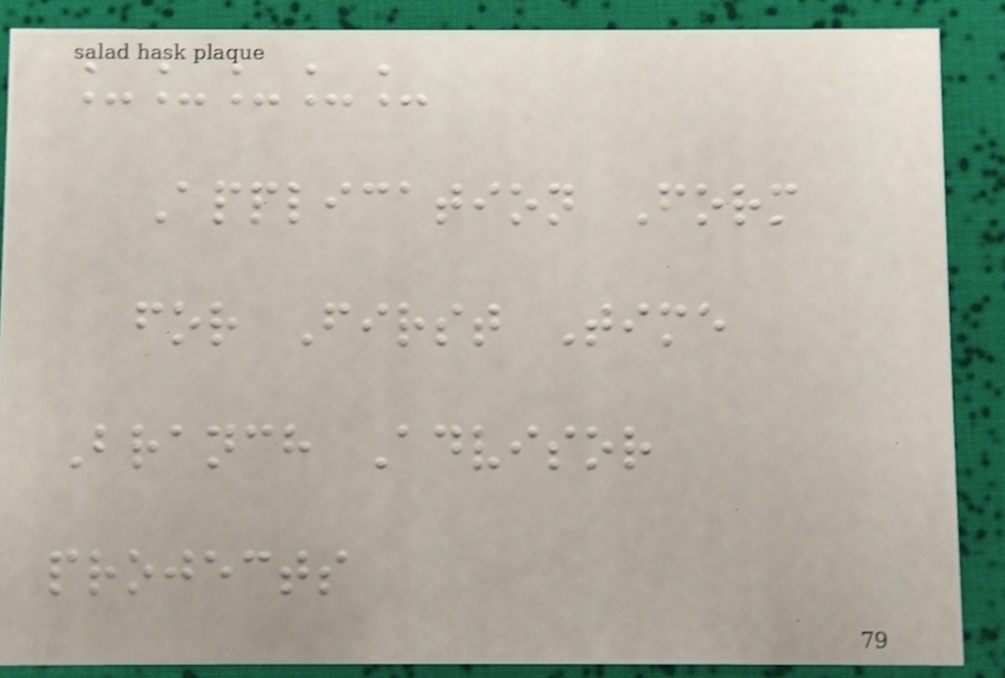_____
Application Form
for First Time
Branch Advisor
projects
